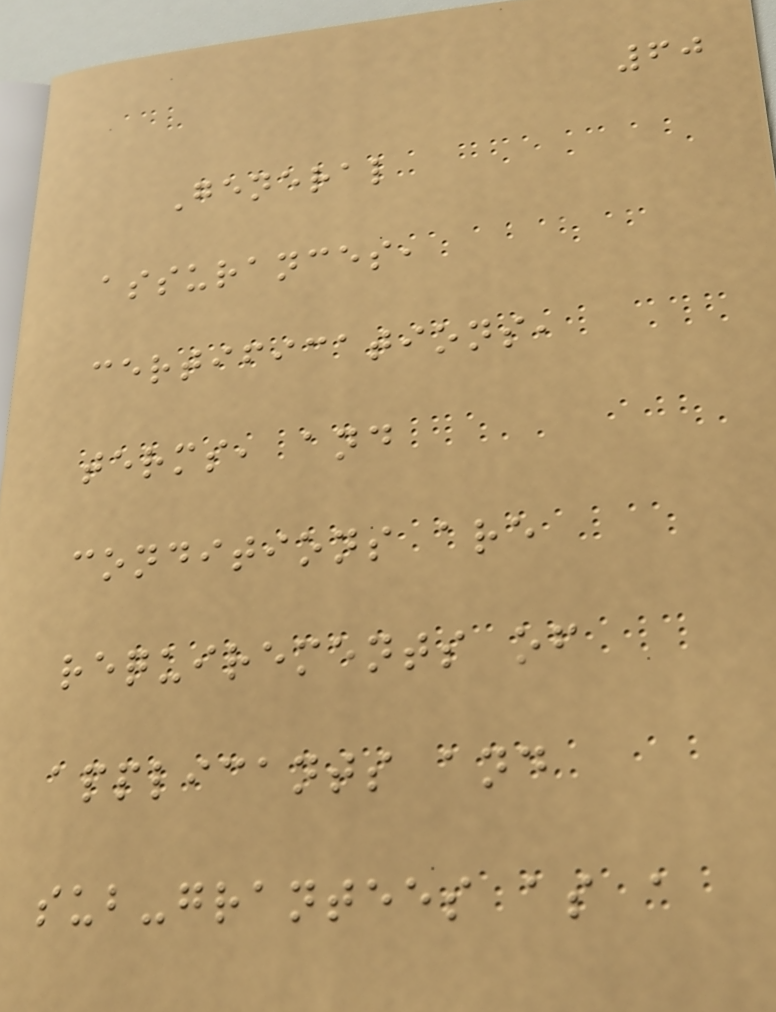60
General
assurances,
certifications,
terms, and
conditions are
requirements of
applicants and
sub-grantees as a
